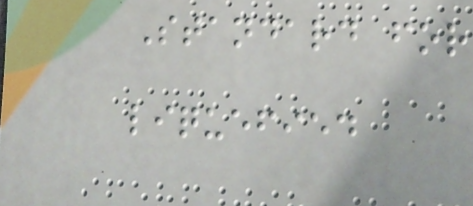Standard for
liquefied
